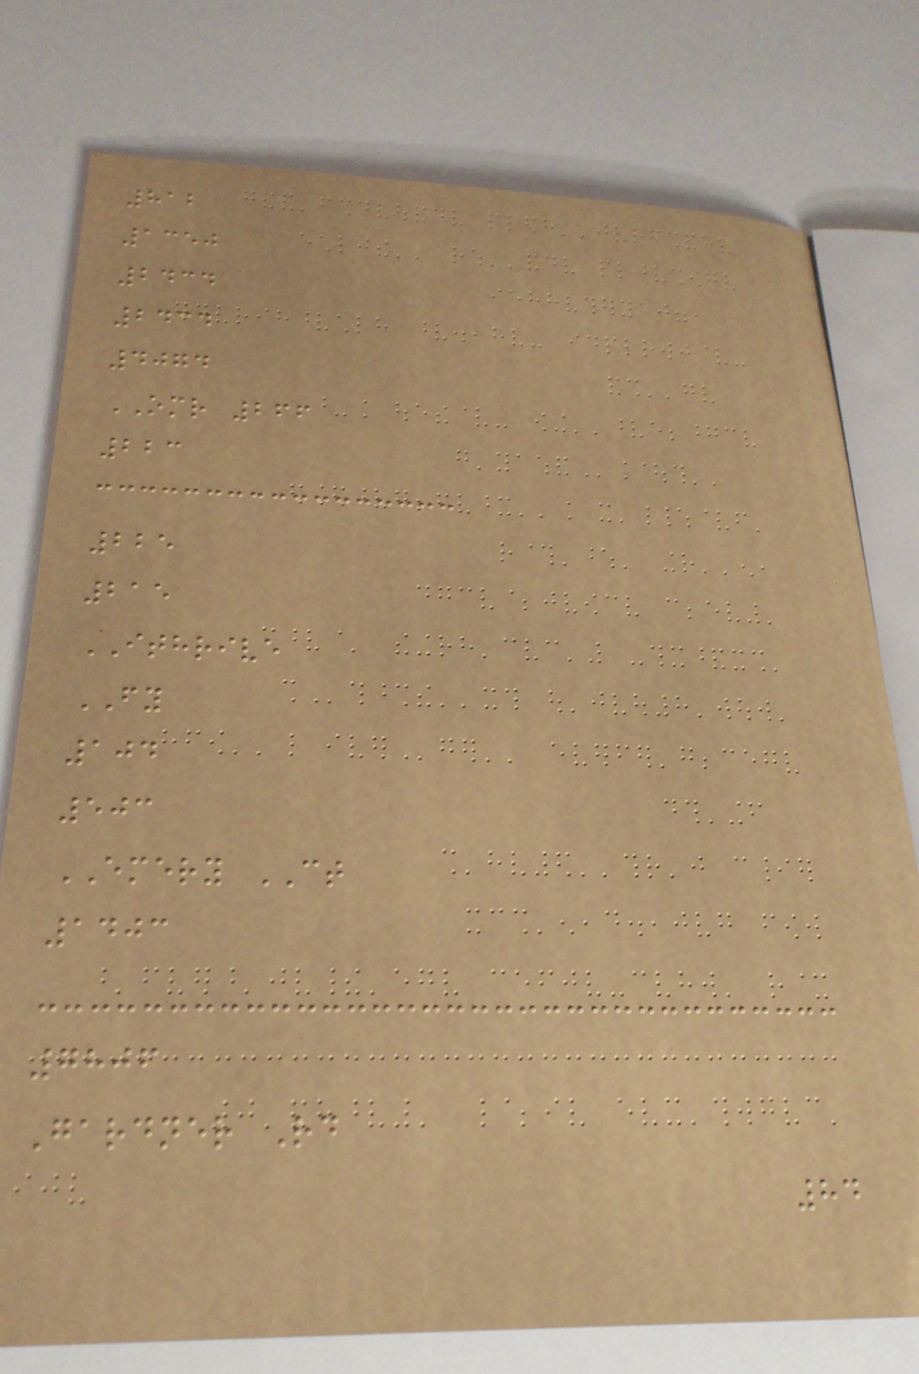812
1350
2434
2434
4074
OMR 266
223
225
215
ITHRIVE
FY
104
503
EMERY CT
1403
7806
Gardner Rd
84
